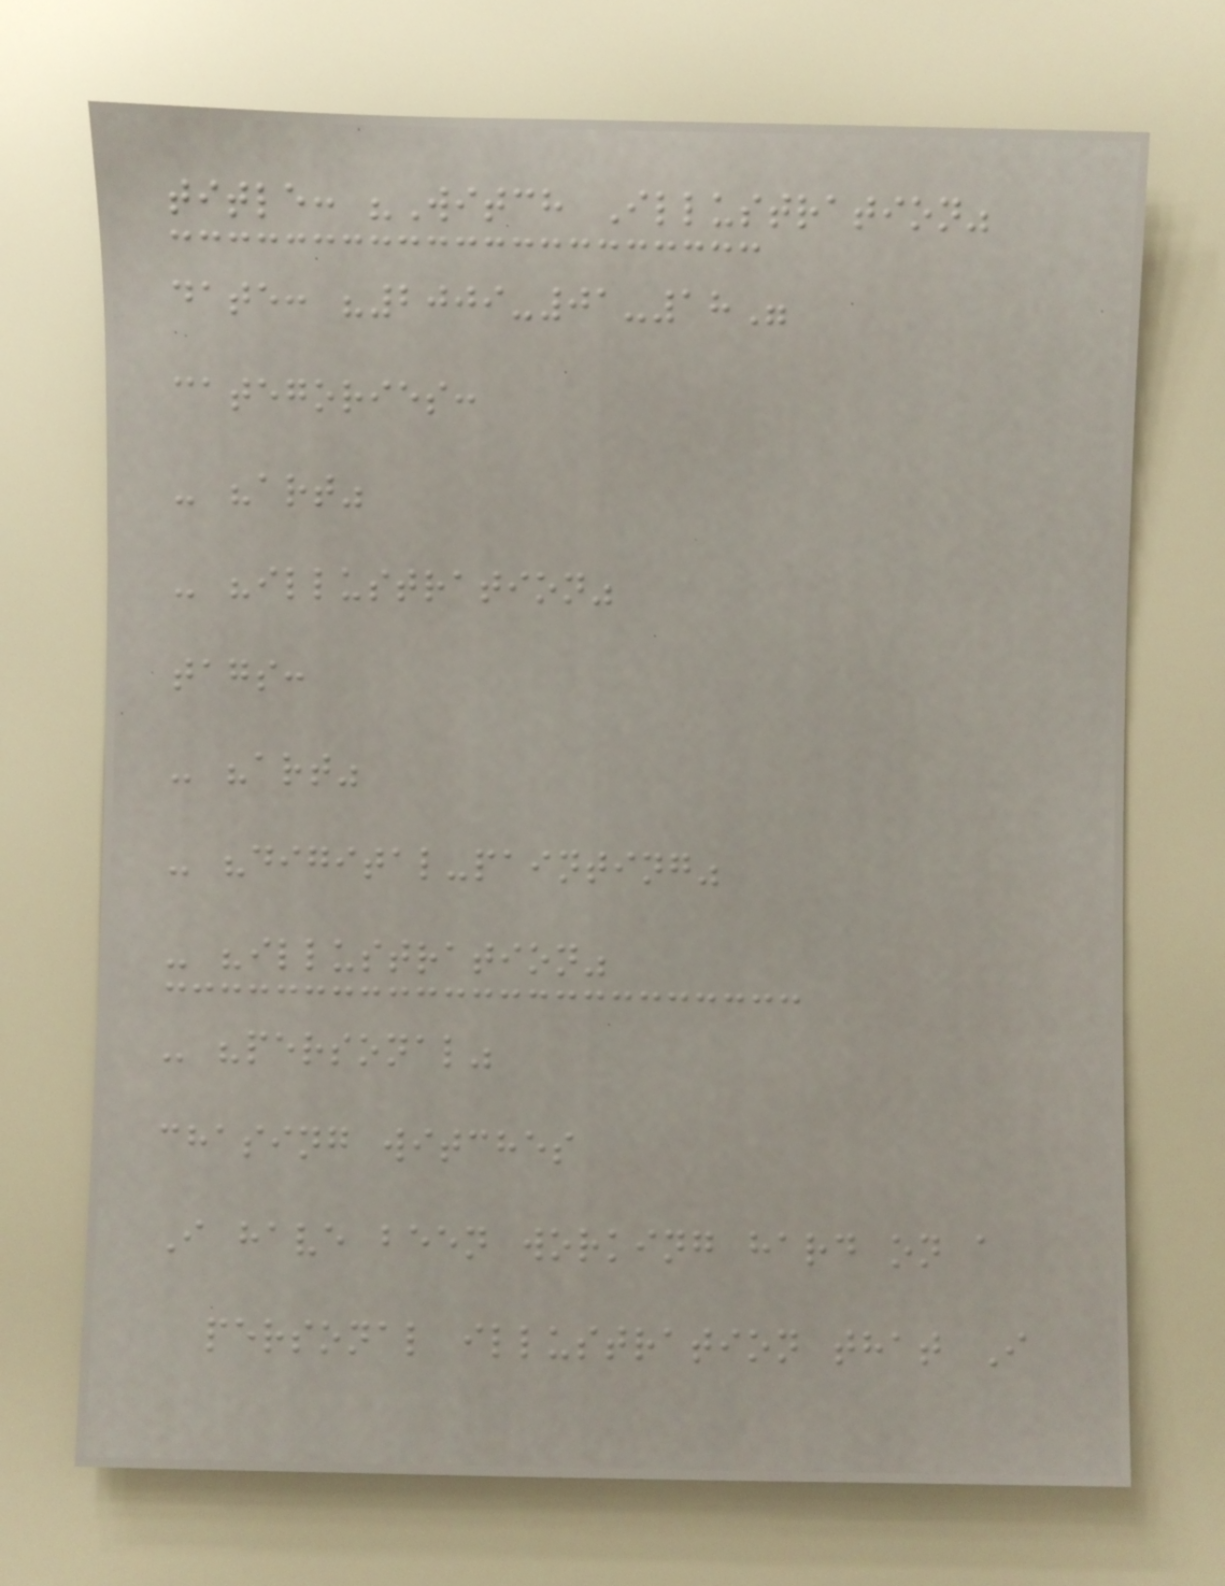title: "Witch Illustration"
date: "2009-01-18"
categories:
- "art"
- "illustration"
tags:
- "art"
- "digital-painting"
- "illustration"
- "personal"
chasing witches
I have been working hard on a
personal illustration that I
